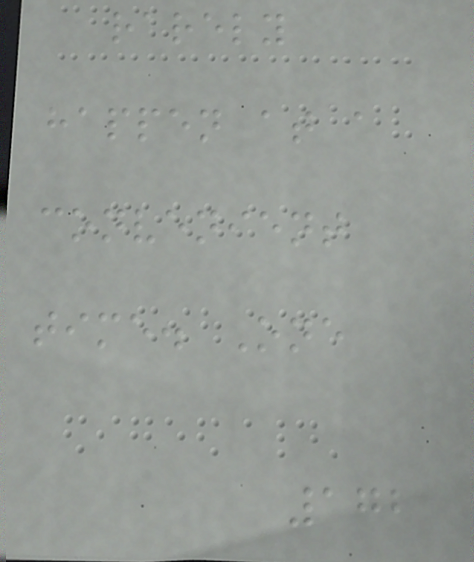rarely
happen at a
convenient
time. One
172
